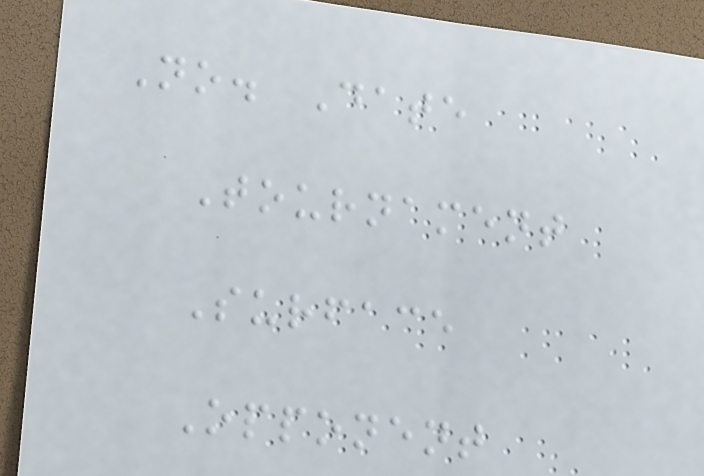No. Date
Tournament
Surface
Opponent
